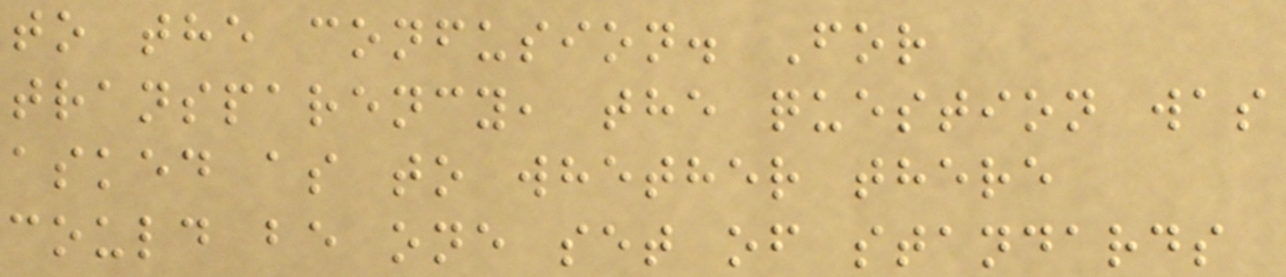to the confusion. For
transparency, the question was
asked as to whether there
could be one set of standards
